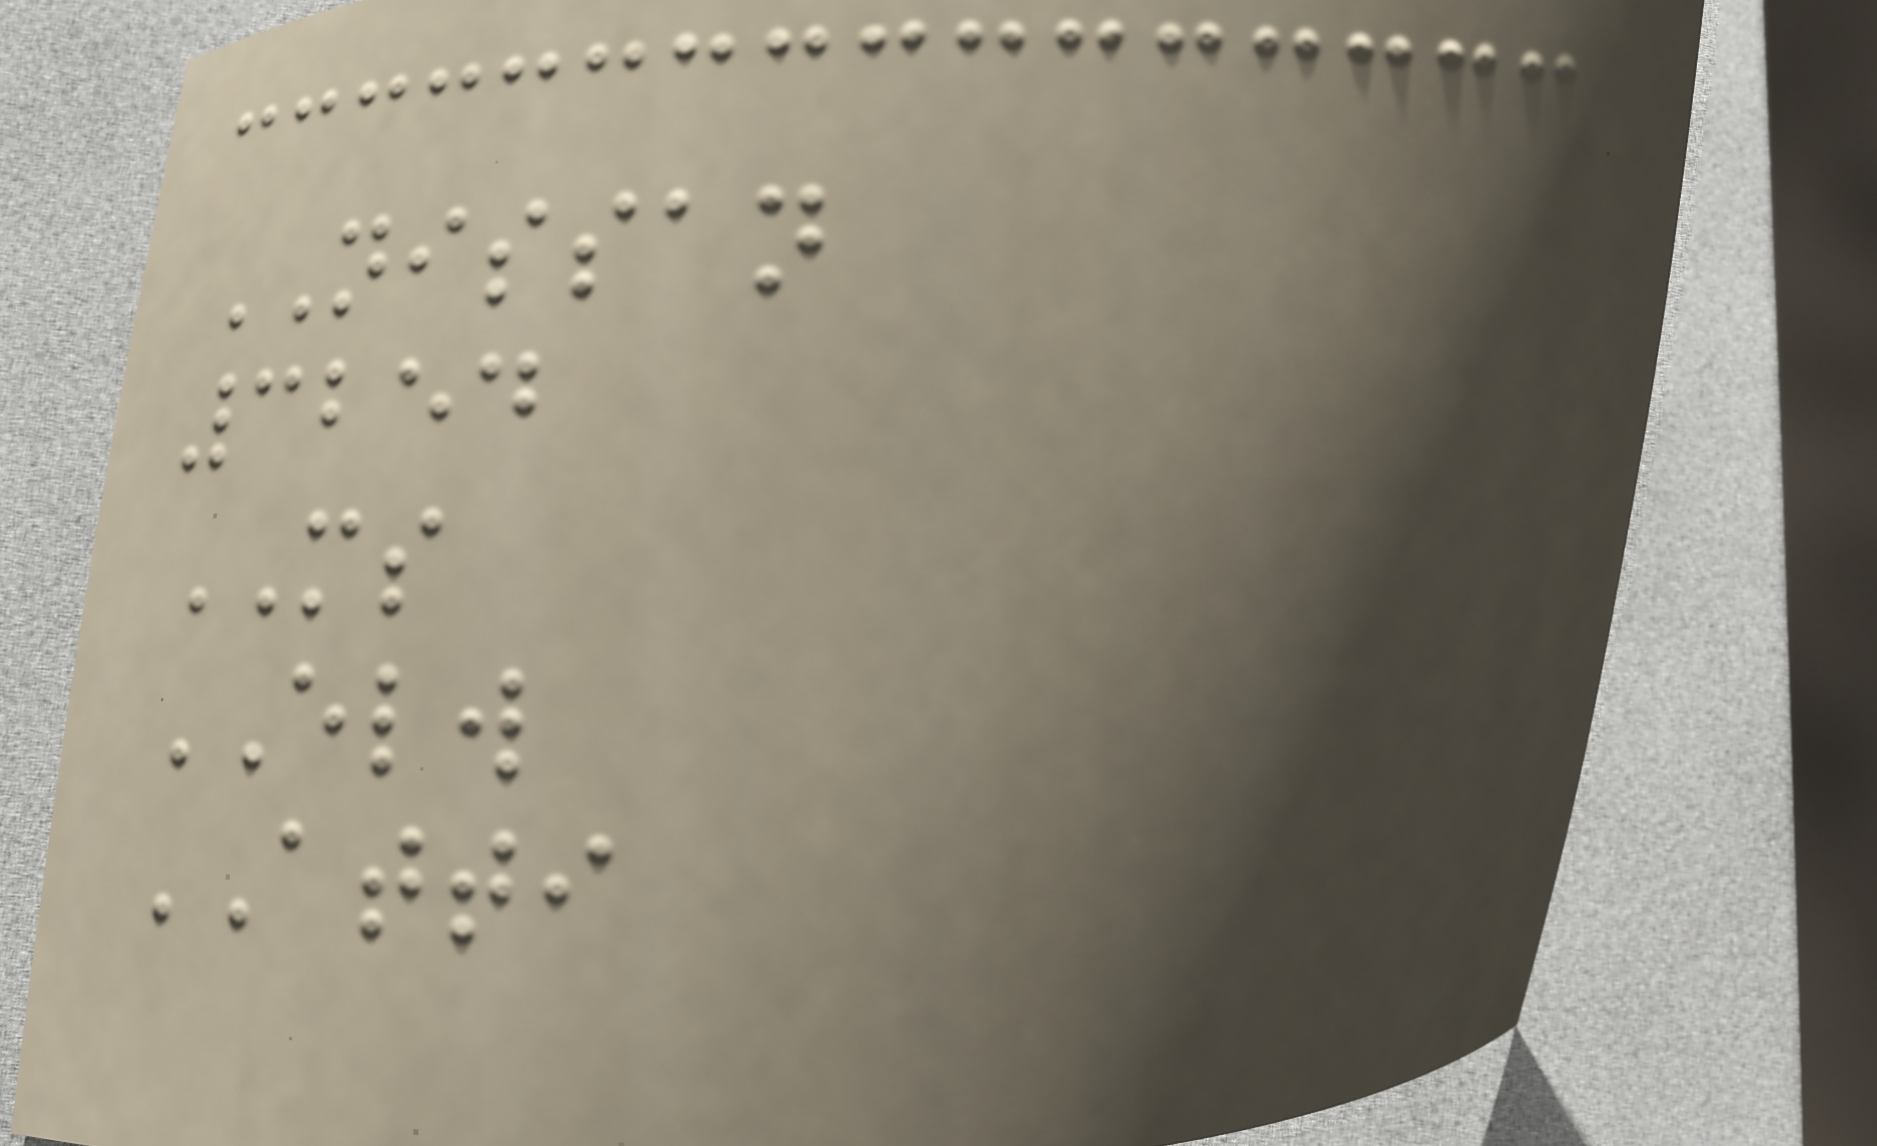NISSAN
3254
MS
ELW
ATTI
